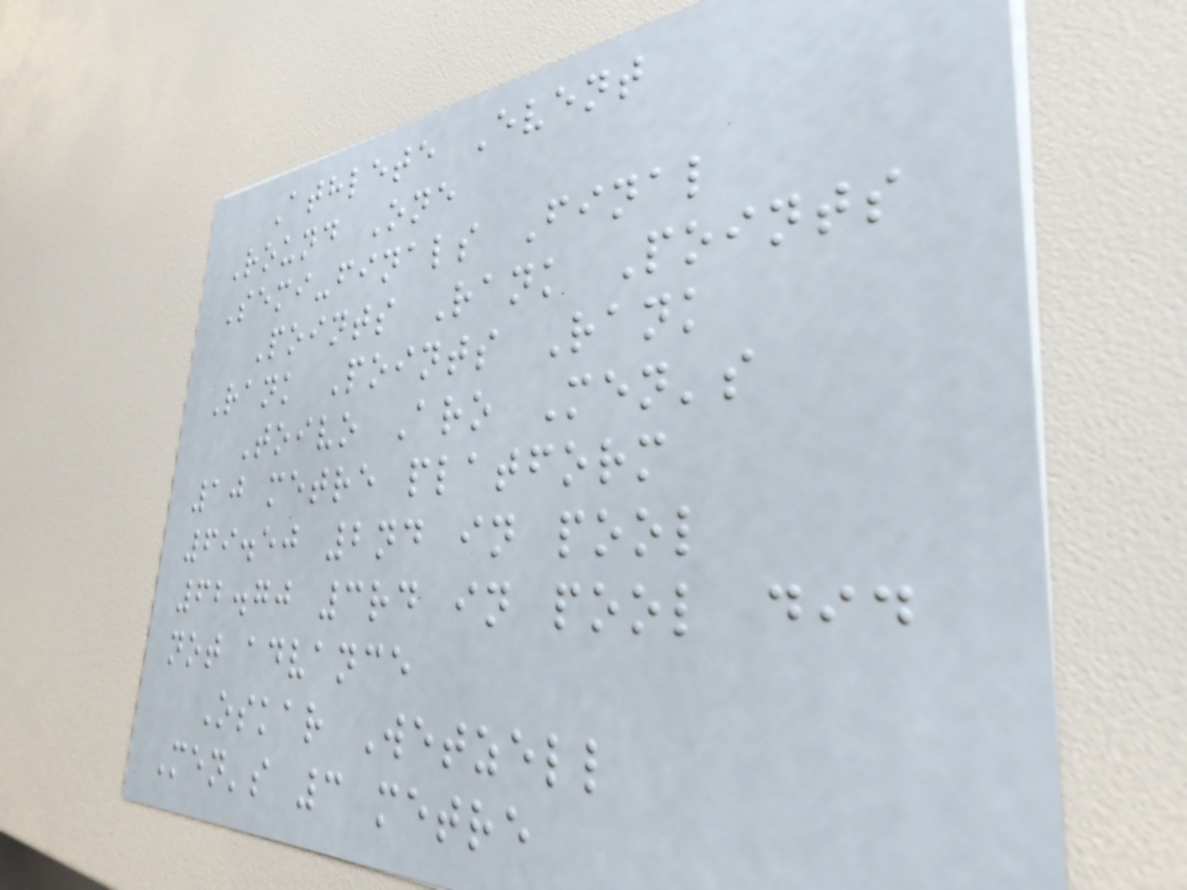Athlete Event
Round One
Semi-finals Final
Points Rank Points
Rank Points Rank
Toivo Aro Men's
10 metre platform
69.50 2nd in pool
62.70 3rd in pool did
not advance
Oskar Wetzell
Men's 3 metre
